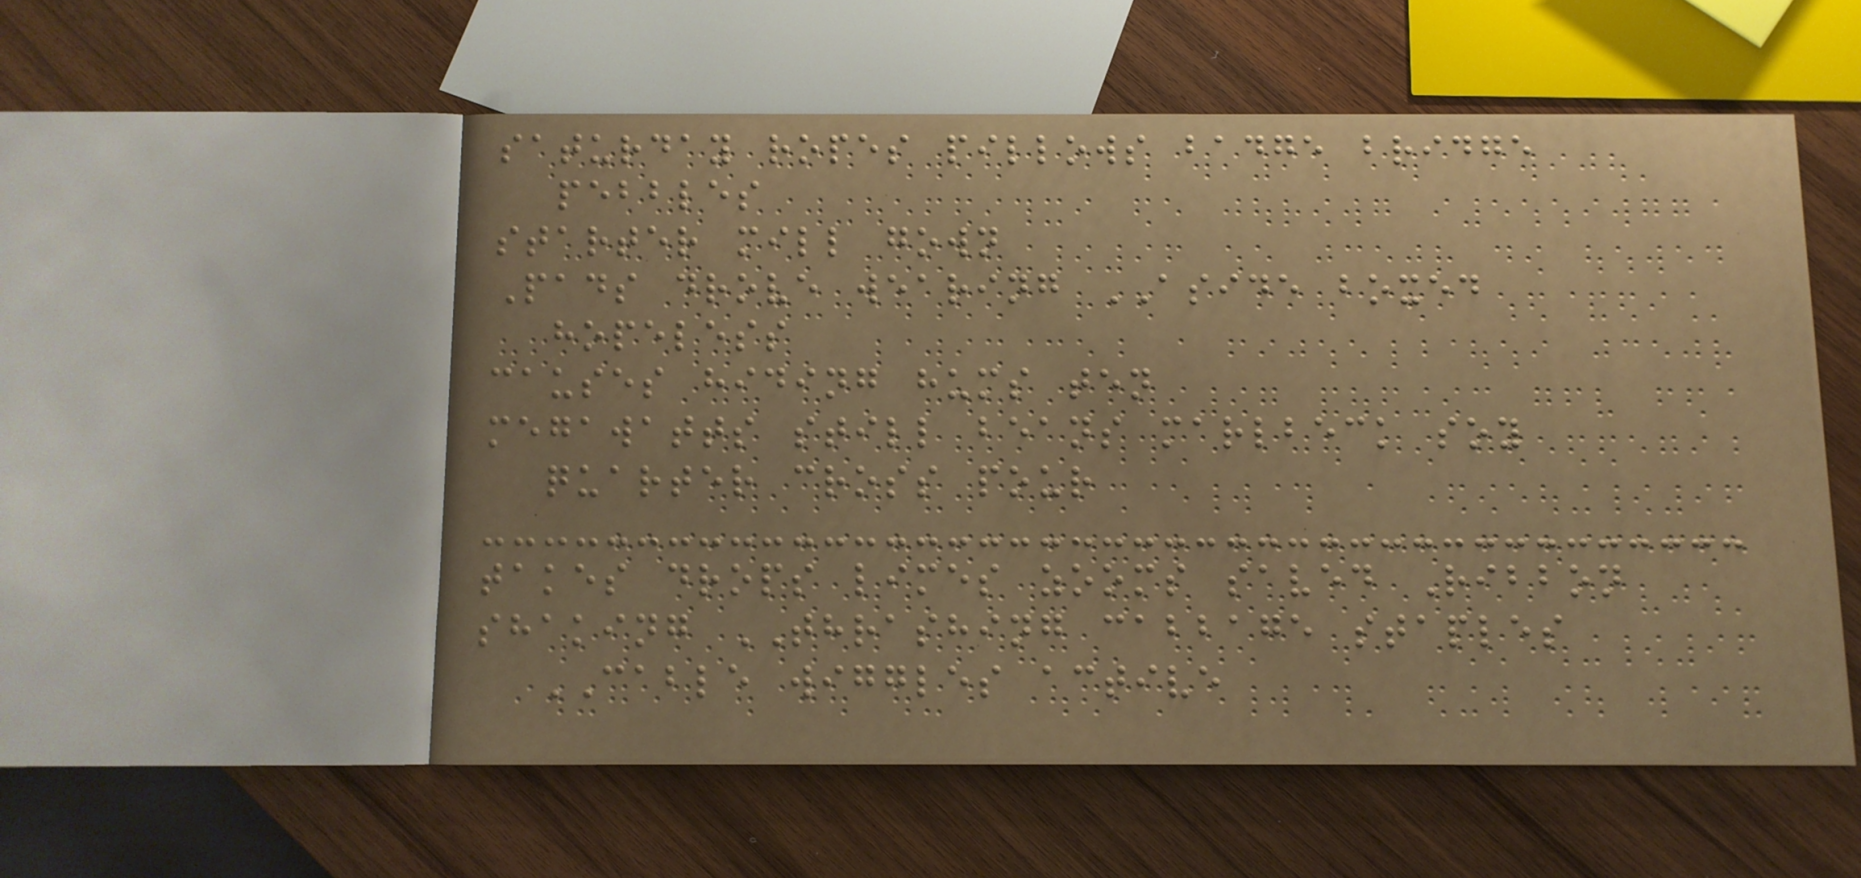saturday ropes pillows badge bridge
pebbles
starter mill gown
Pads drove wearing ASIDE boxed
hopeless
causes hiding hums ten
megawatts still beans marlbeck soy
quarter cross pour
takes drops limes zooms saved Ribbon
shaking THRASHING cabbage staples
CABLE wiggles active
